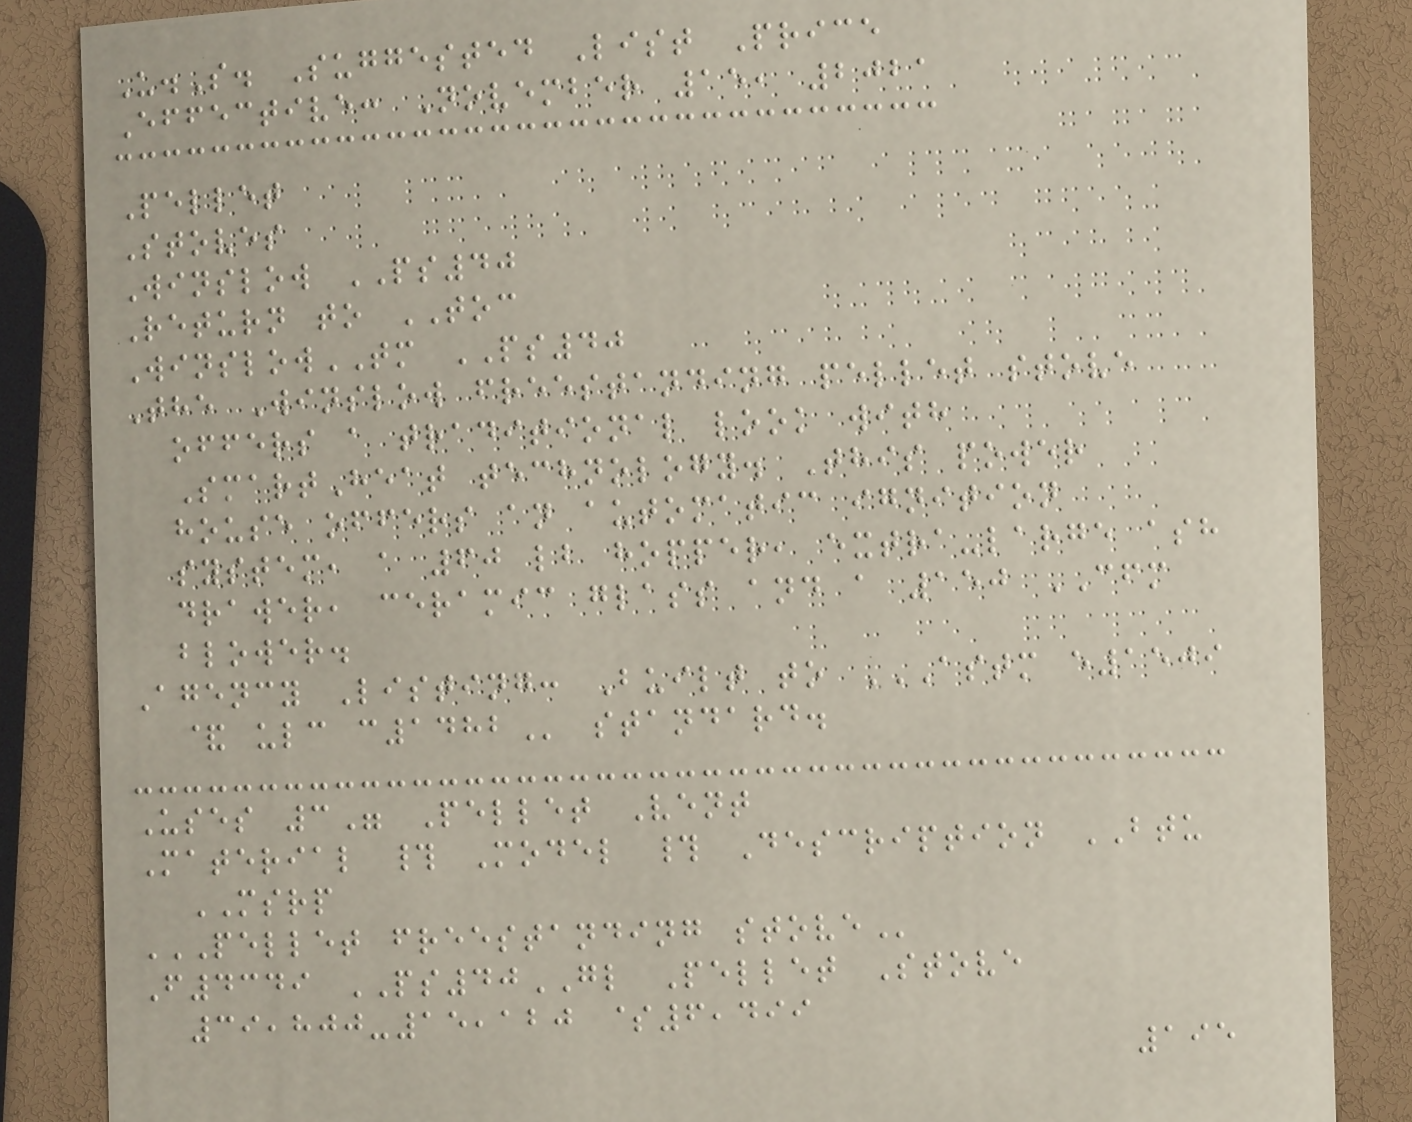U.S. Suggested List Price
Effective: November 15, 2021
Pellet
Stoves
Winslow PS40
Return to TOC
WinslowTM PS40
The Winslow freestanding pellet stove
offers a traditional look with
SmartHeat technology. This power
house offers an automatic ignition
system, a 60 lb hopper, extra-large ash
drawer, ceramic glass and a 150 CFM
blower.
Agency Listing: Built to ASTM E1509
& ULC C1482 standard.
Uses 3" Pellet Vent
Material # Model # Description BTU
MSRP
PELLET FREESTANDING STOVE
F4349 PS40GL Pellet Stove
39,800-15,120 $6,499
195
